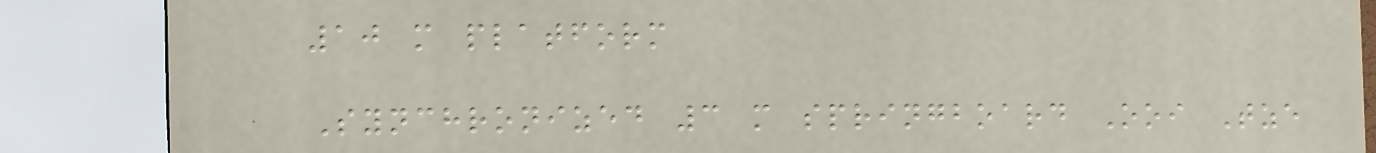10 m platform
Synchronized 3 m springboard Ooi Tze
